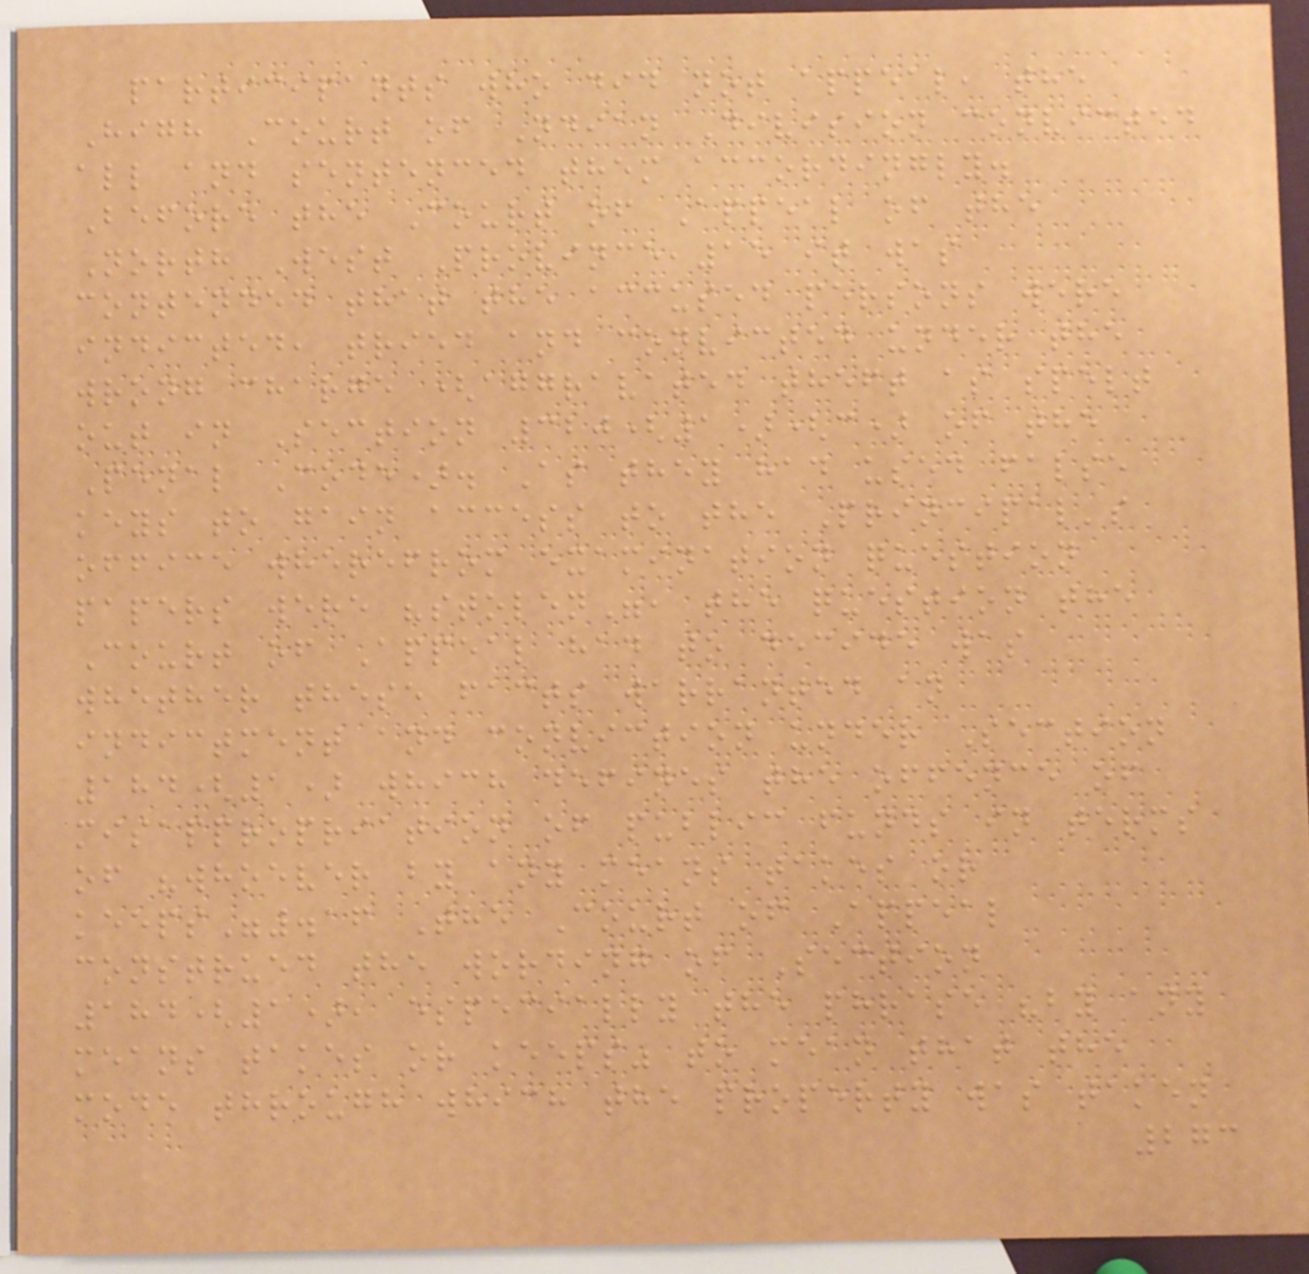participants who did not appeal, the
High Court of Ndian Division convicted
all and sentenced them accordingly.
Before the Court of Appeal of the
North West Province,15 it was
contended that the accused persons were
indicted, tried and convicted under the
wrong charge (aggravated theft as spelt
out in Section 320(1)(c) of the
Penal Code). As they had used false
keys to gain access to the Principal's
office wherefrom examination question
papers were "stolen", the question the
Court of Appeal had to decide was
whether these facts warranted an
indictment and conviction under Section
184(1) which defines the offence of
misappropriation of public funds in terms
of "whoever by any means takes or
keeps".16 The Court of Appeal
construed the wording of Section
184(1), especially the phrase "by any
means takes or keeps" to mean that the
mode through which the property was taken
273
